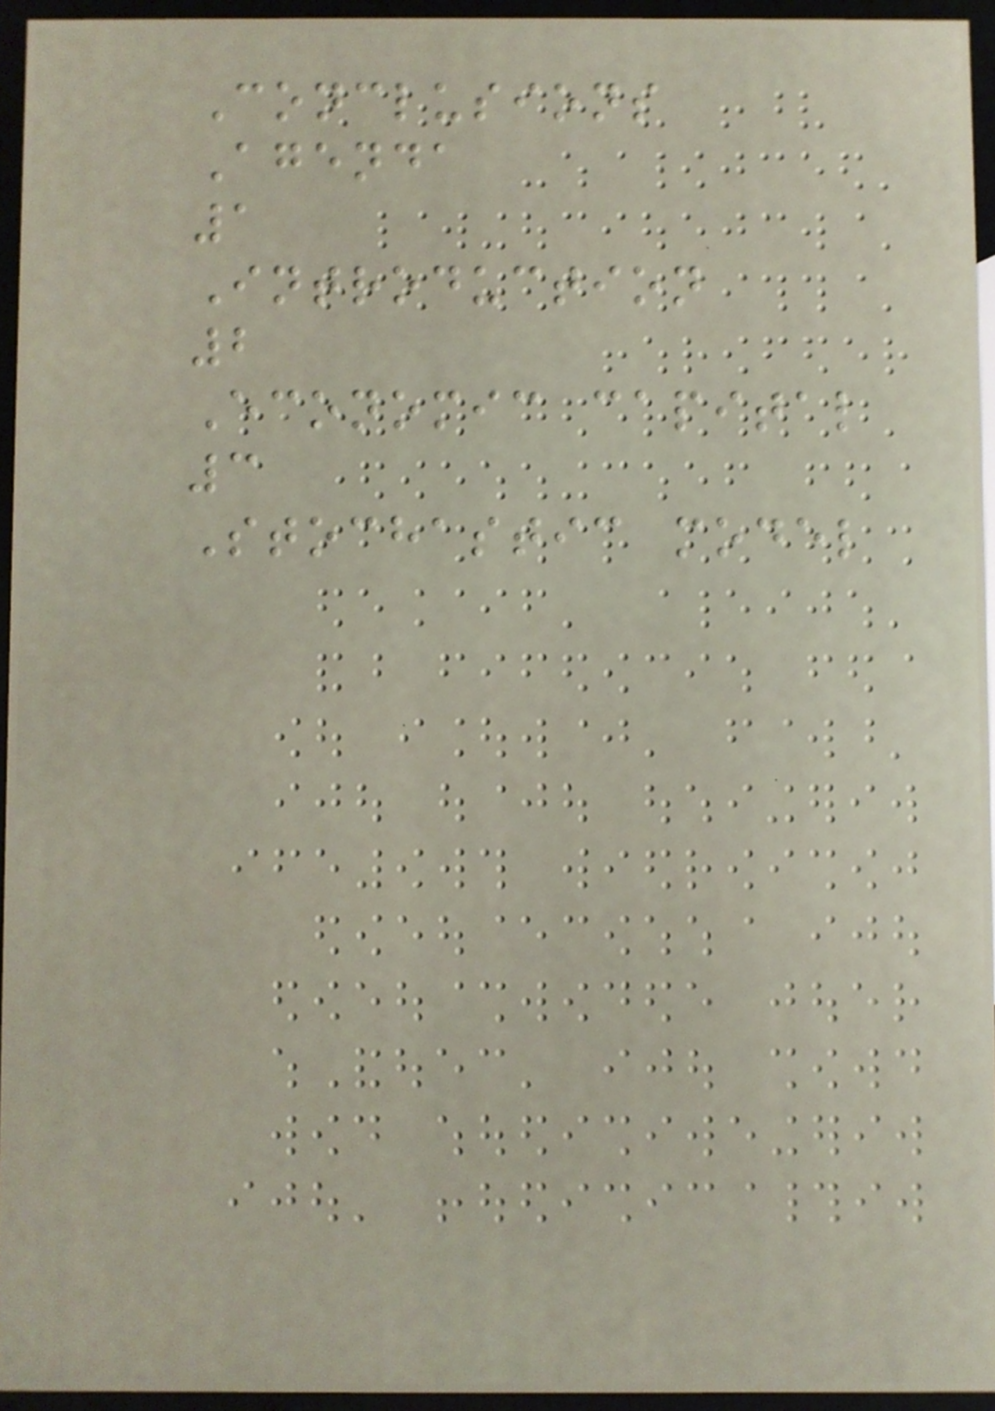Conclusions
Agenda
1
Introduction
2
Economic capital
3
Stochastic model
